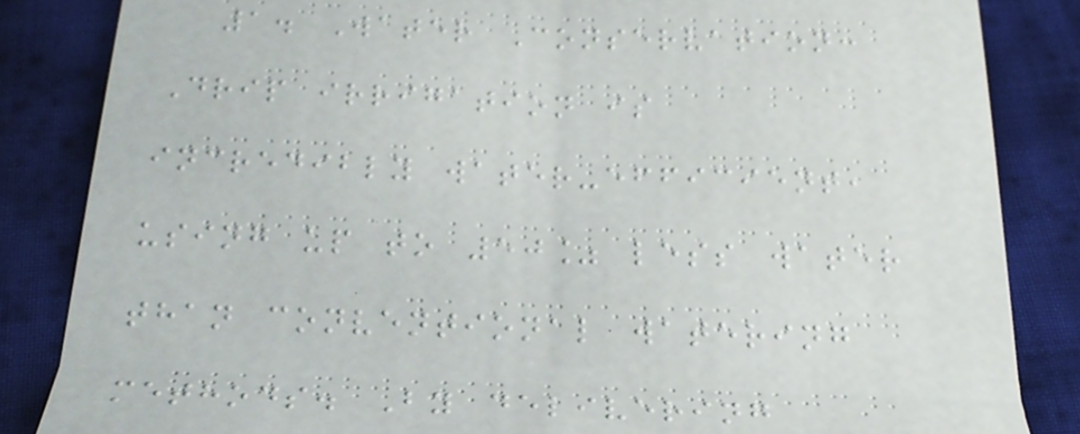1. Water Conservation:
Drip irrigation is
incredibly water-efficient,
using up to 50% less water
than conventional watering
methods. By delivering
